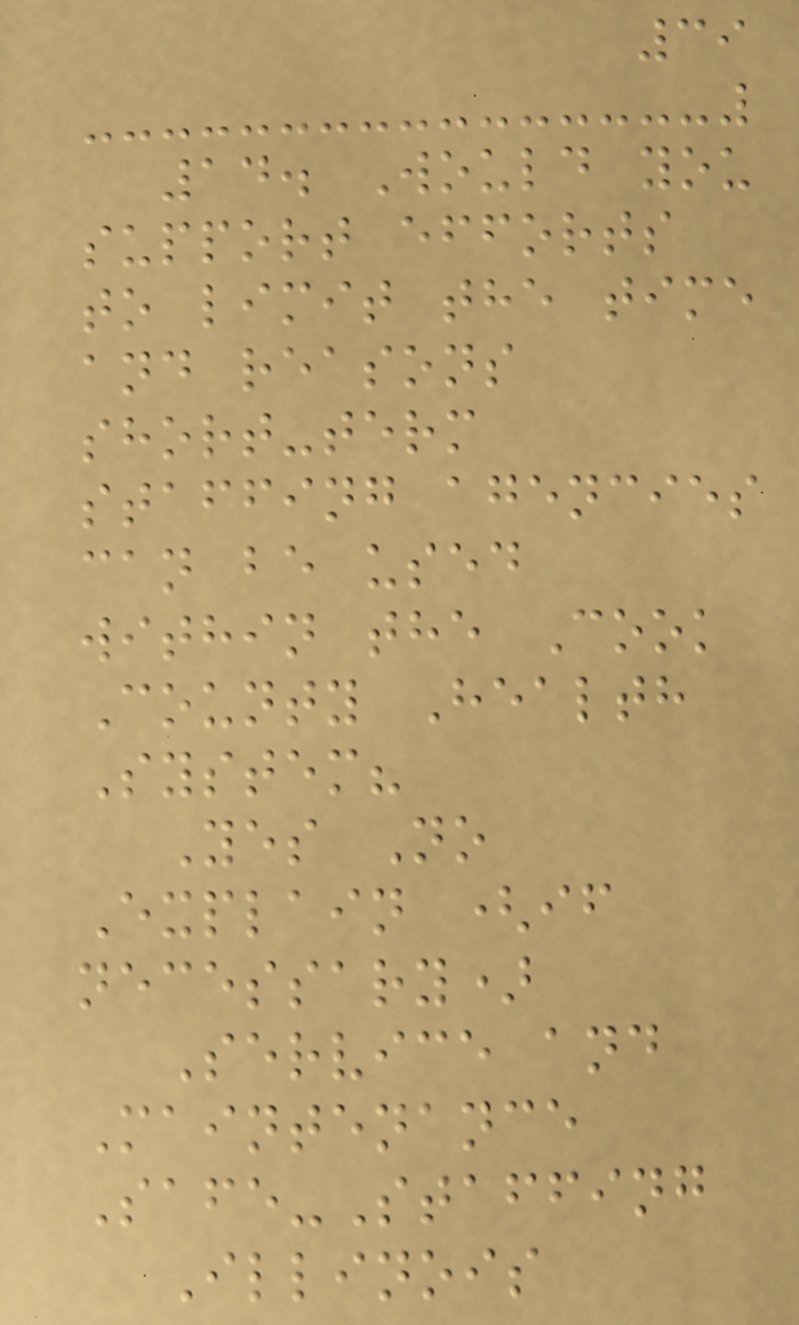39
14. Would you
support efforts
to limit the time
and reasons
short-term
staffing agencies
can be used
within the Cook
County Health
System?
Yes No
Explain (if
necessary)
Service and
Maintenance
Safe-Staffing
Illinois
